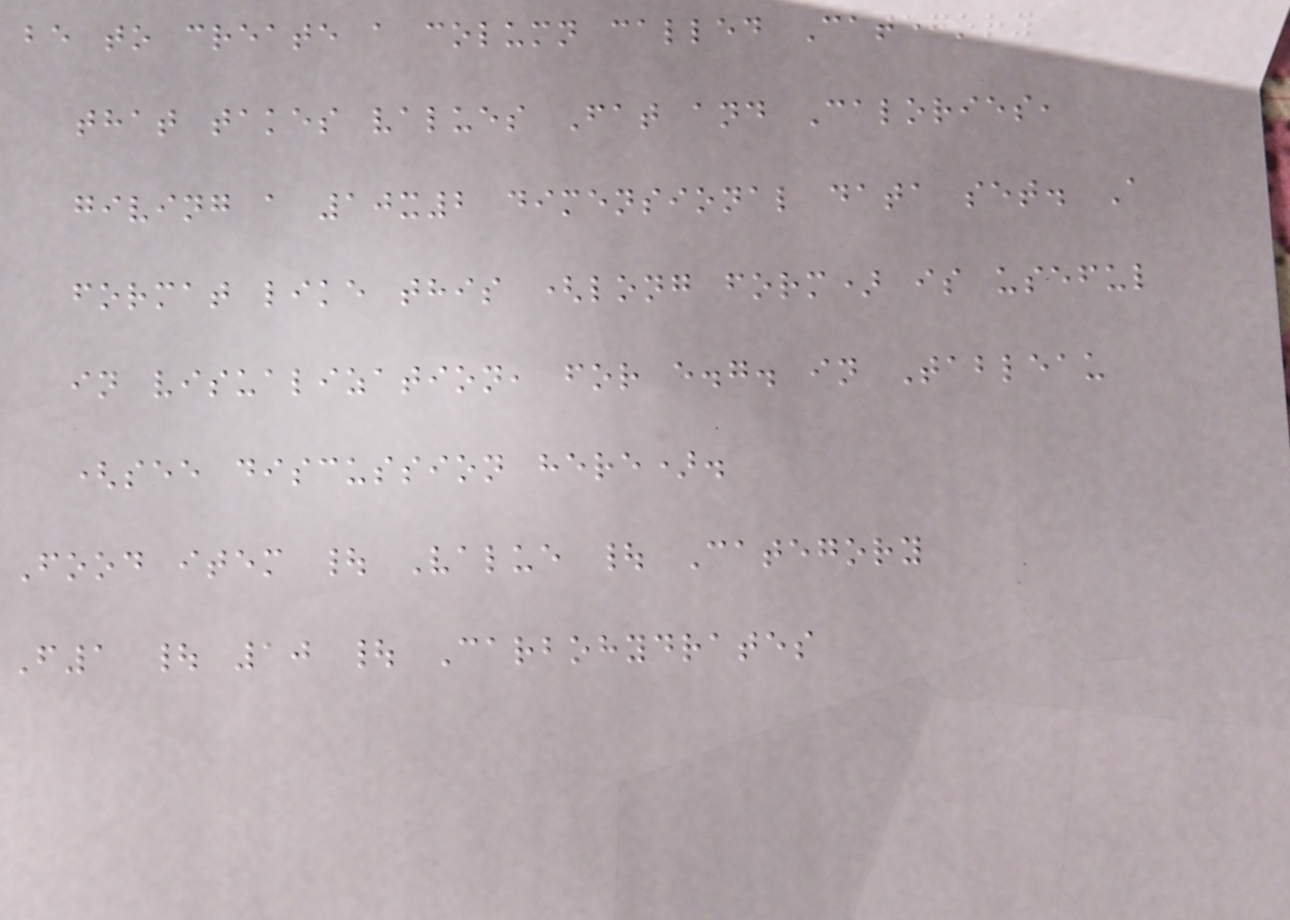be to create a column called Category
that takes values Fat and Calories,
giving a 10x2 dimensional data set. A
format like this (long form) is useful
in visualization, for e.g. in Tableau
(see discussion here).
Food item | Value | Category
F1 | 10 | Carbohydrates
